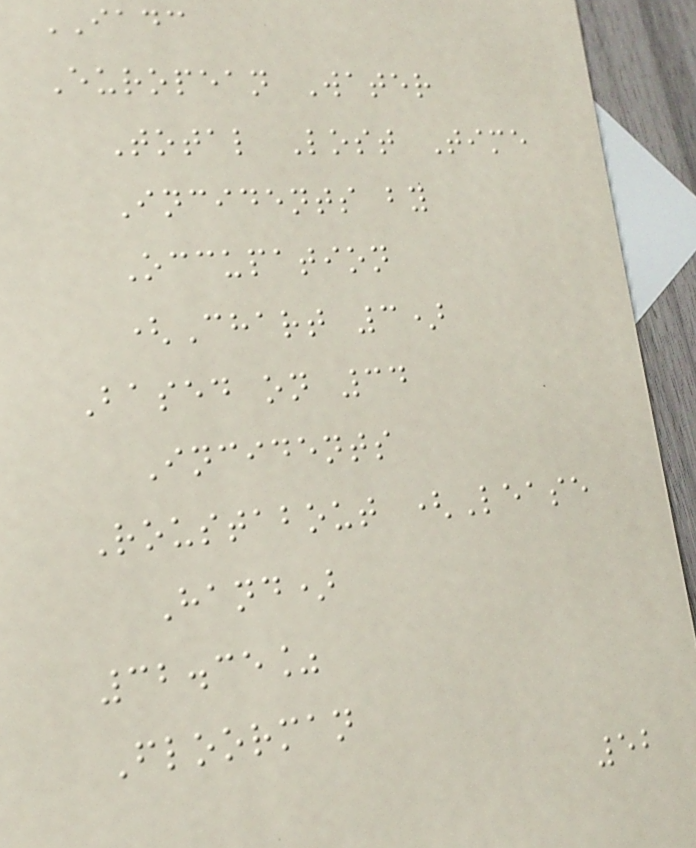IADC
European Water
Total Lost Time
Incidents by
Occupation
(Chart 3)
Based on 34
Incidents
Roustabout (Lease
Hand)
32.35%
Floorman
52
